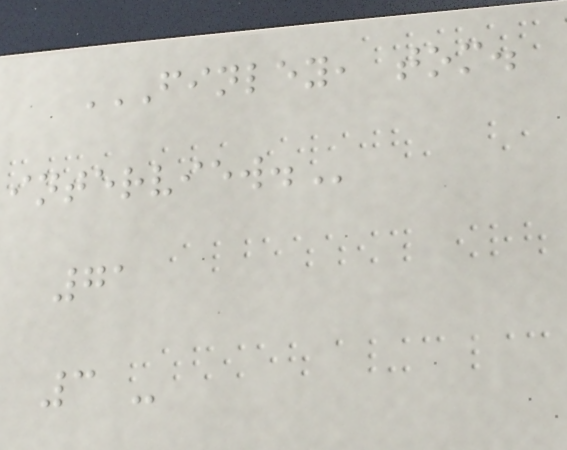FINLEY, TOM.
INTERVIEW.
71
3 -
